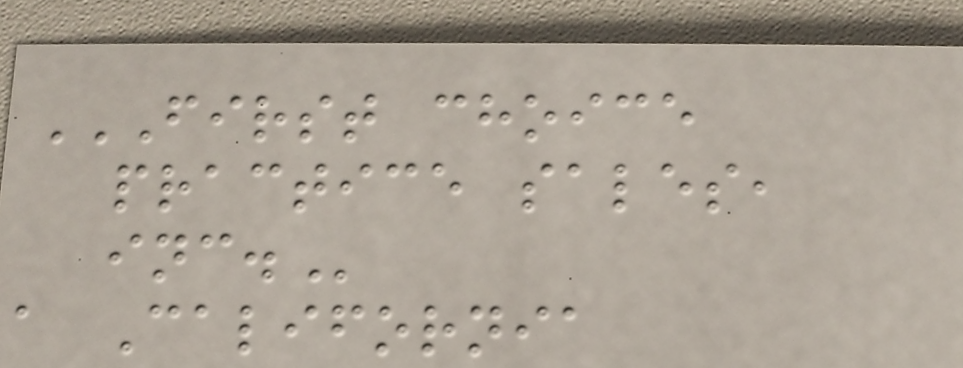FIRST CHOICE
PRACTICE SALES,
INC.
a California
